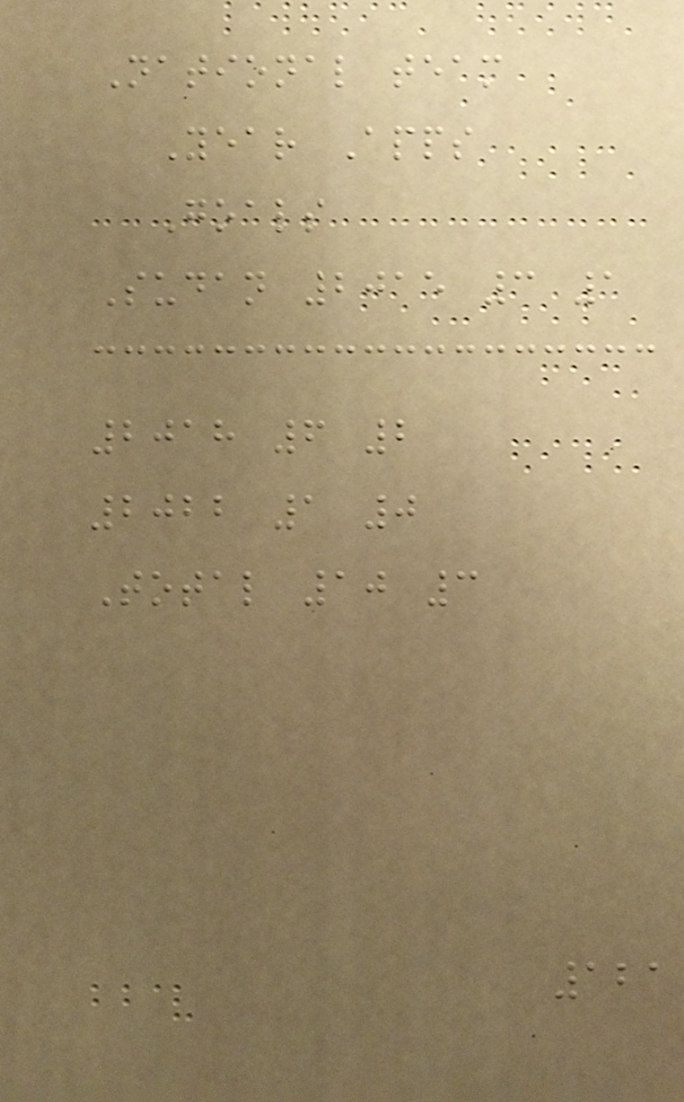National team
Year Apps
Goals
Sudan 2015 3 1
2018 6 2
2022 1 0
Total 10 3
121
